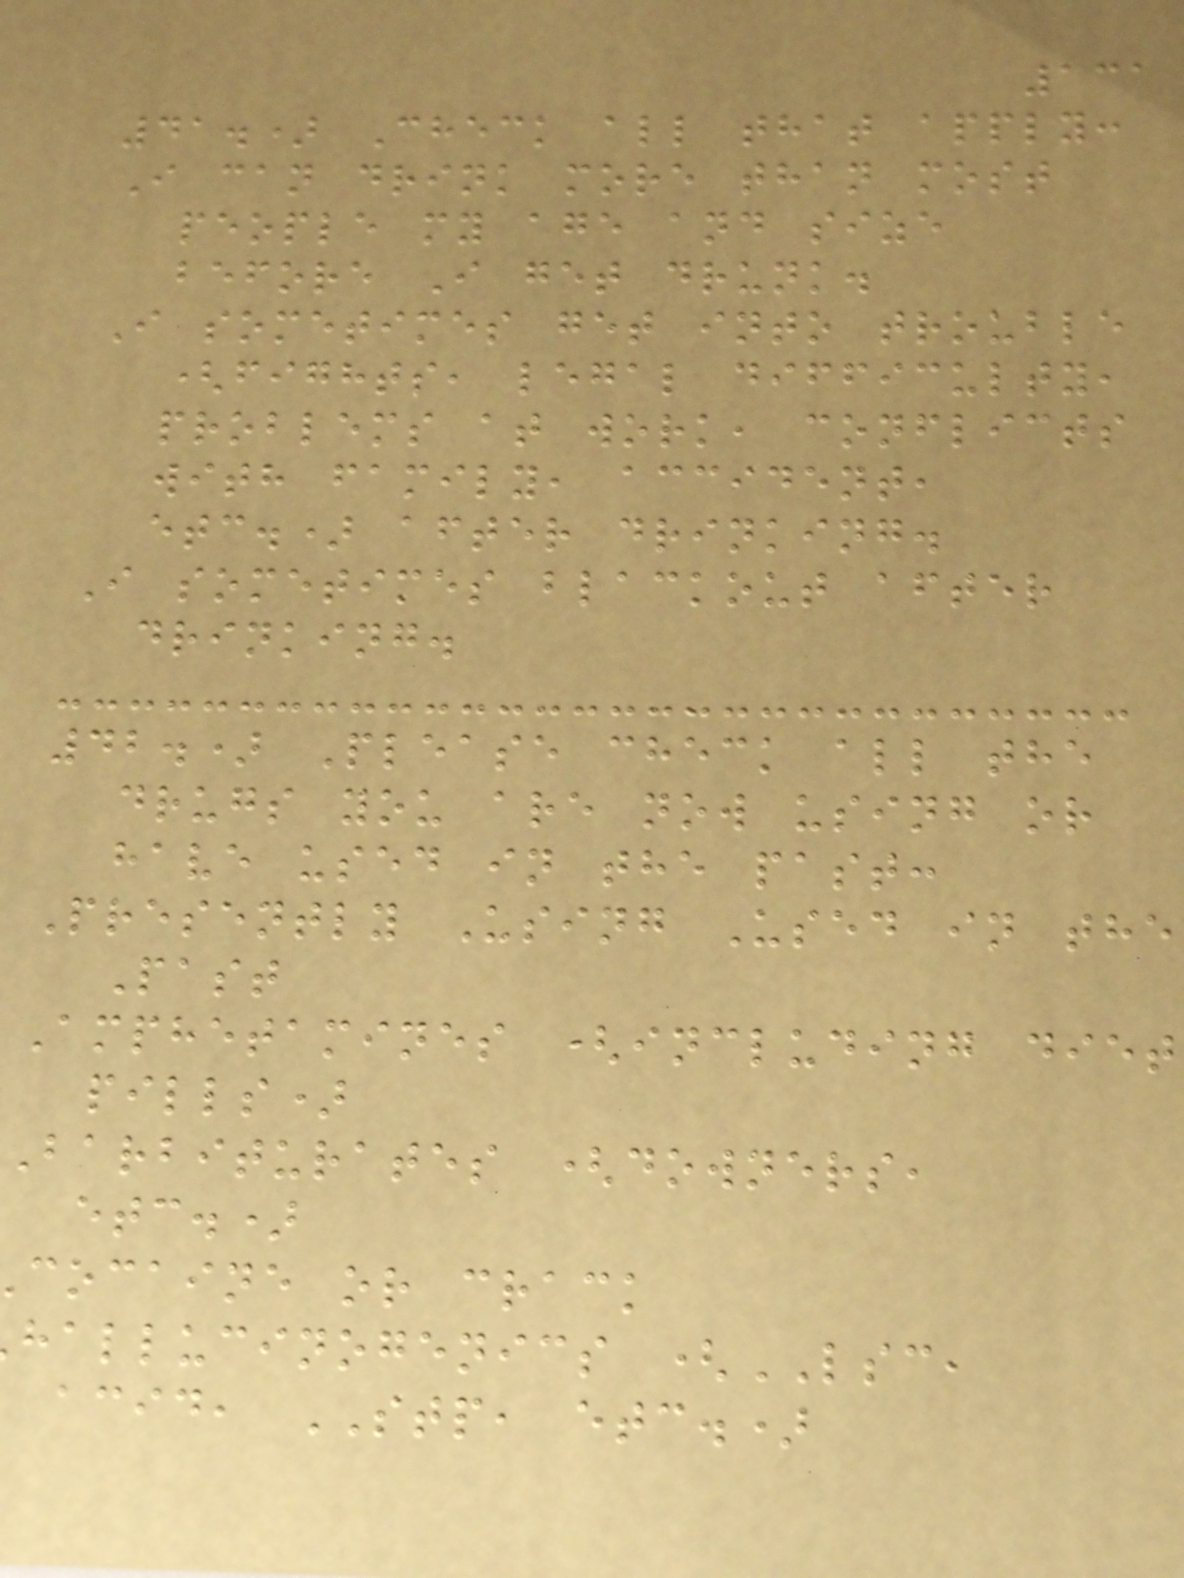131
41.) Check all that apply:
I can drink more than most
people my age and size
before I get drunk.
I sometimes get into trouble
(fights, legal difficulty,
problems at work, conflicts
with family, accident,
etc.) after drinking.
I sometimes blackout after
drinking.
42.) Please check all the
drugs you are now using or
have used in the past:
Presently Using Used in the
Past
Amphetamines (including diet
pills)
Barbiturates (downers,
etc.)
cocaine or crack
hallucinogenics (LSC,
acid, STP, etc.)
